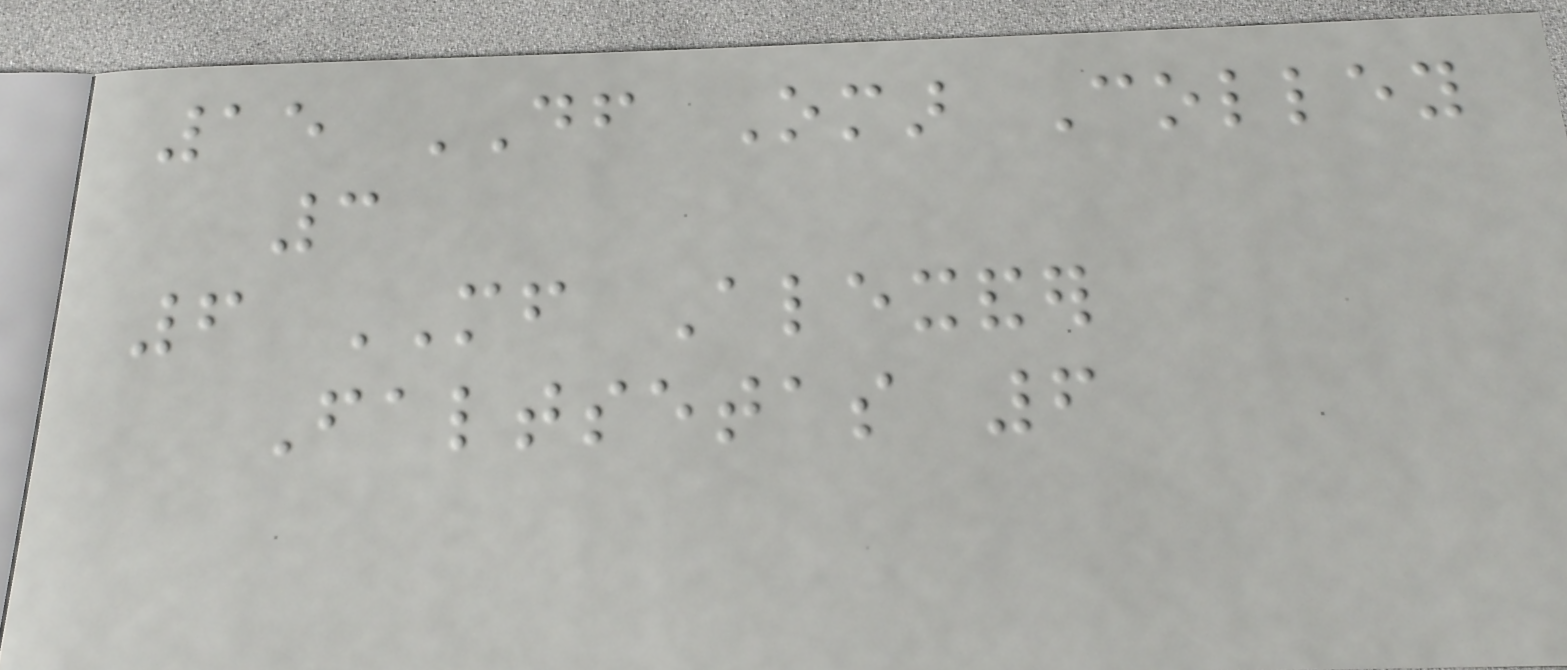15 DF Omar Colley
3
6 MF Alexander
Faltsetas 6
